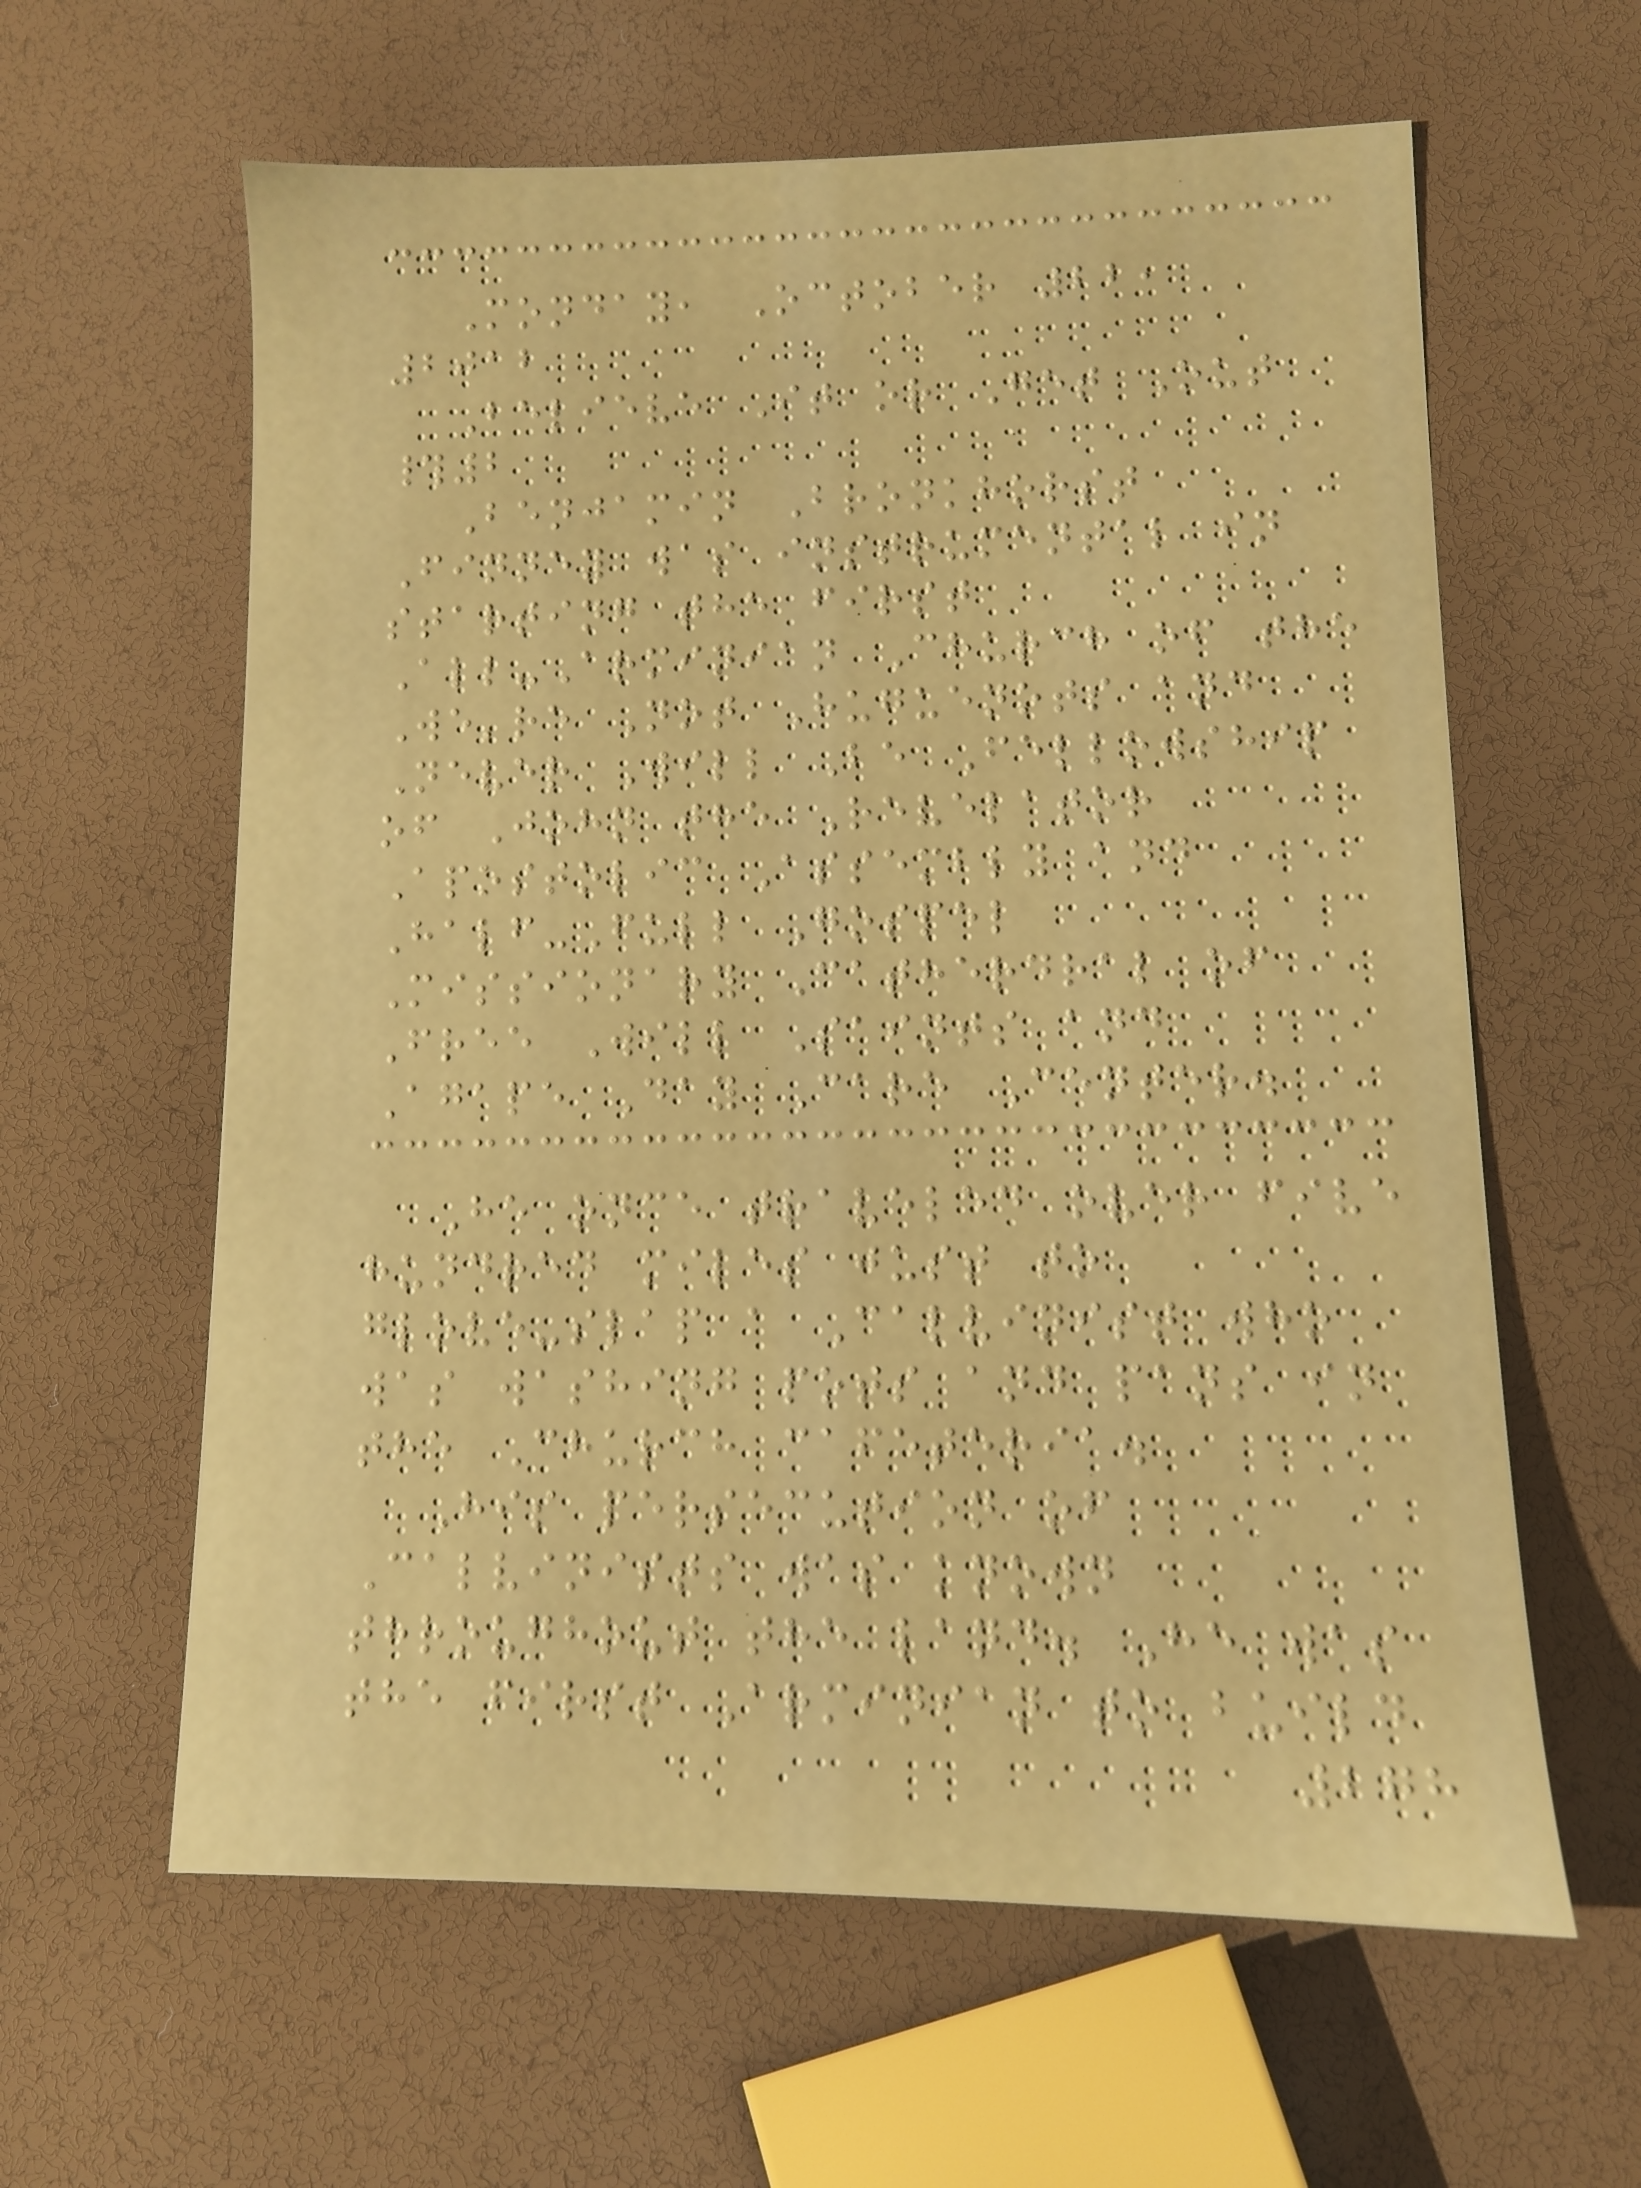Monday, October 22,
2012
Believe It or Get Out
#2
Benjamin Bronkhorst
Finney was instrumental in
starting the first
All-Arminian Church of the
We're Not Huguenots and
Never Will Be Fellowship
of John the Revelator
Apostolic Assembly and
Half-Full Gospel
Missionary Catherdral of
Free Will Saints and
Agape Day Care Center.
He once traveled over five
hundred miles just to
glove-slap a Calvinist who
was washing pots and pans in
the Church cafeteria.
His persecution of
Calvinists was known
throughout the land. He was
the first Arminian to build
278
